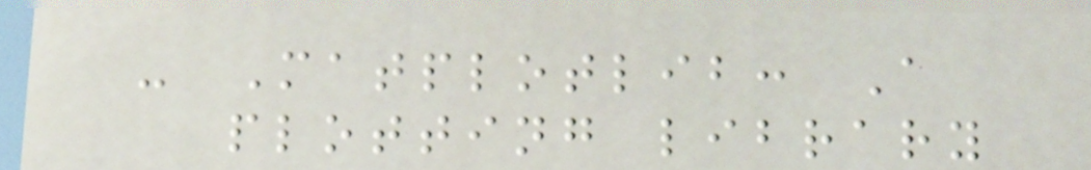- Matplotlib: A
plotting library
